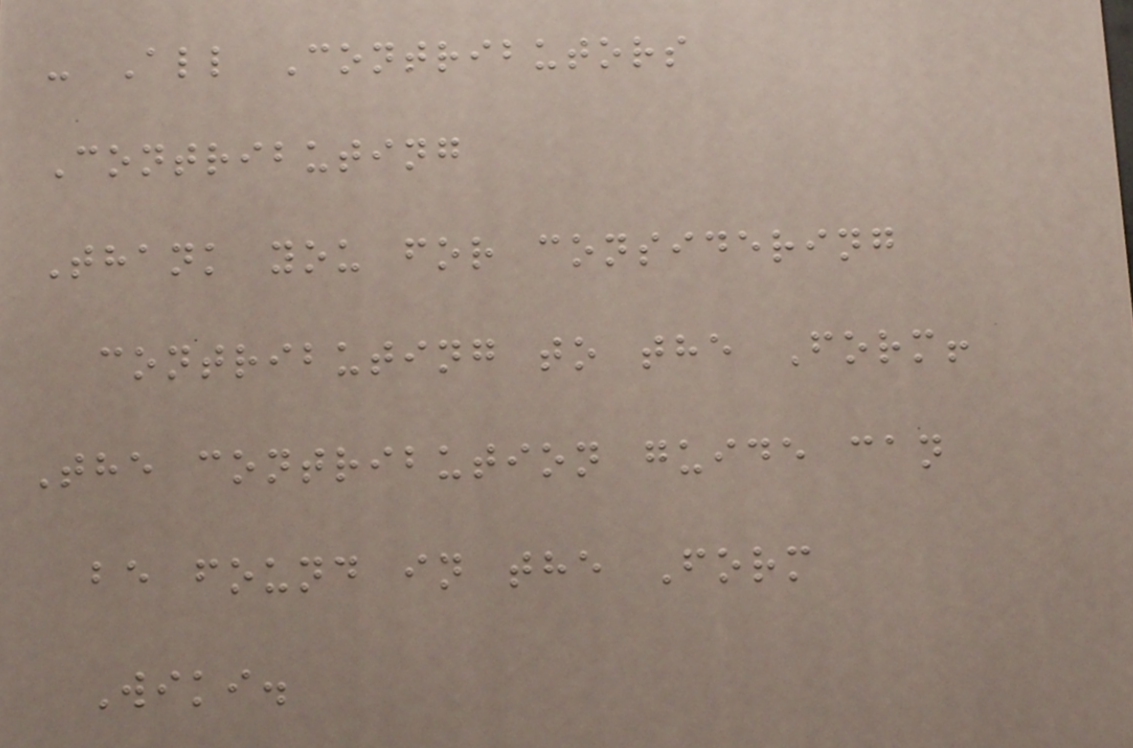- All Contributors
Contributing
Thank you for considering
contributing to the Form!
The contribution guide can
be found in the Form
Wiki.
